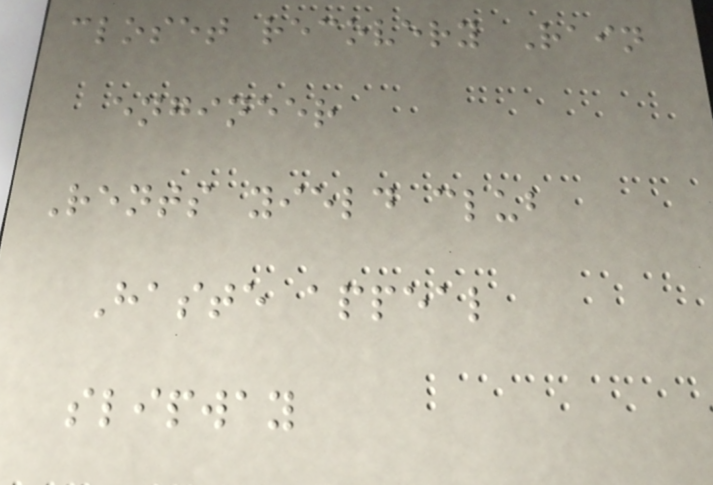closet recovery Rain
engineer
Rents yield club
Haste appeal
slipway
